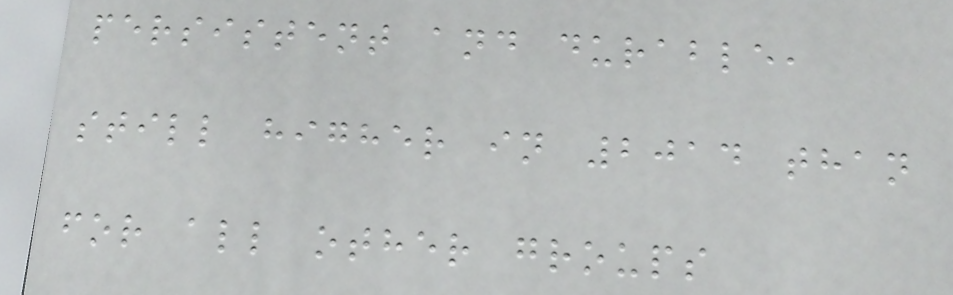persistent and durable,
still higher in 2014 than
for all other groups
